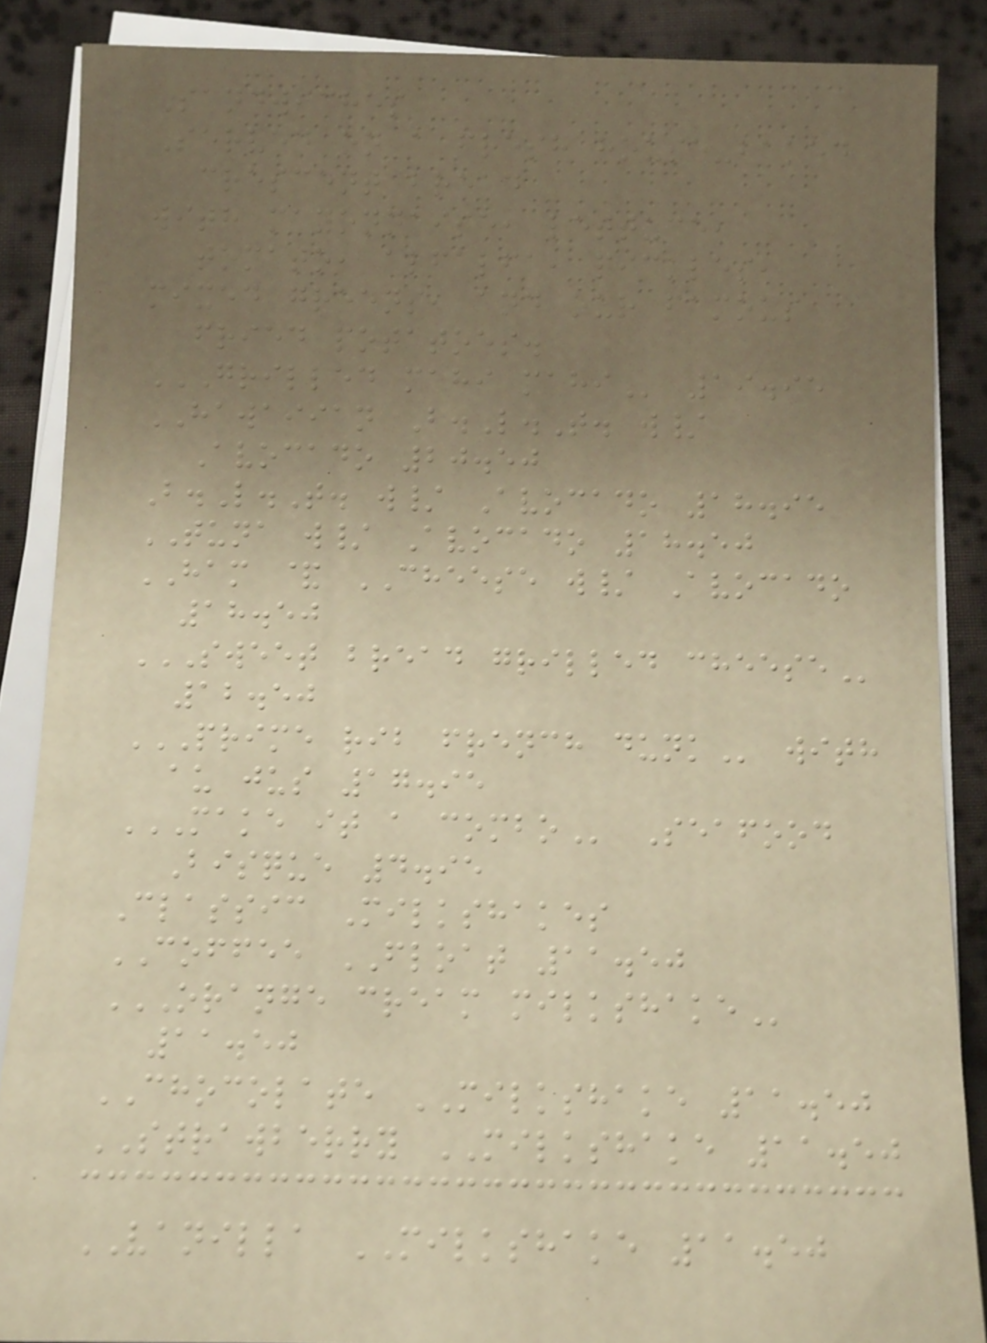Sandwiches
Served on a fresh house-baked
crescent bread
with mayonnaise, lettuce,
tomato, alfalfa, pickles,
mixed greens, and our famous
fried potatoes.
GRILLED MAHI MAHI 19.95
HAWAIIAN B.L.T. w/
Avocado 20.50
B.L.T. w/ Avocado 18.95
TUNA w/ Avocado 18.50
HAM & CHEESE w/ Avocado
18.50
SWEET BREAD GRILLED CHEESE
12.50
PRIME RIB FRENCH DUNK with
au jus 17.95
MAKE IT A COMBO Seafood
Bisque 4.95
Classic Milkshakes
COFFEE FLOAT 11.50
ORANGE CREAM MILKSHAKE
11.50
CHOCOLATE MILKSHAKE 11.50
STRAWBERRY MILKSHAKE 11.50
VANILLA MILKSHAKE 11.50
